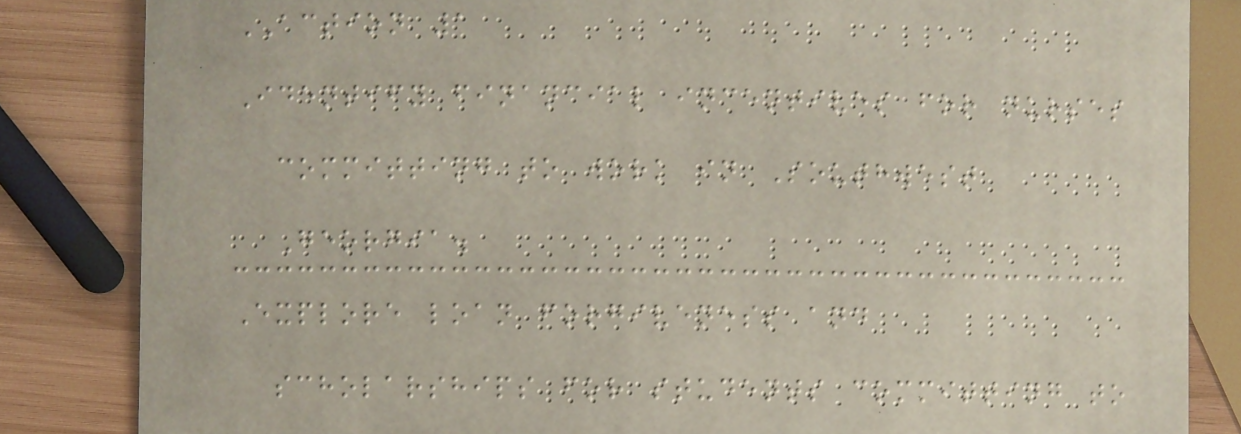ACTION 1
Identify financial incentives for nurses
committing to work in Southwest
Georgia.
Explore loan forgiveness and
scholarships for students committing to
